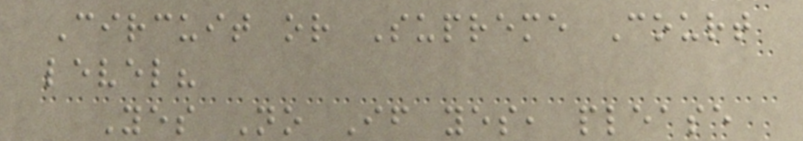Circuit or Supreme Court
level?
Yes No If yes, please
